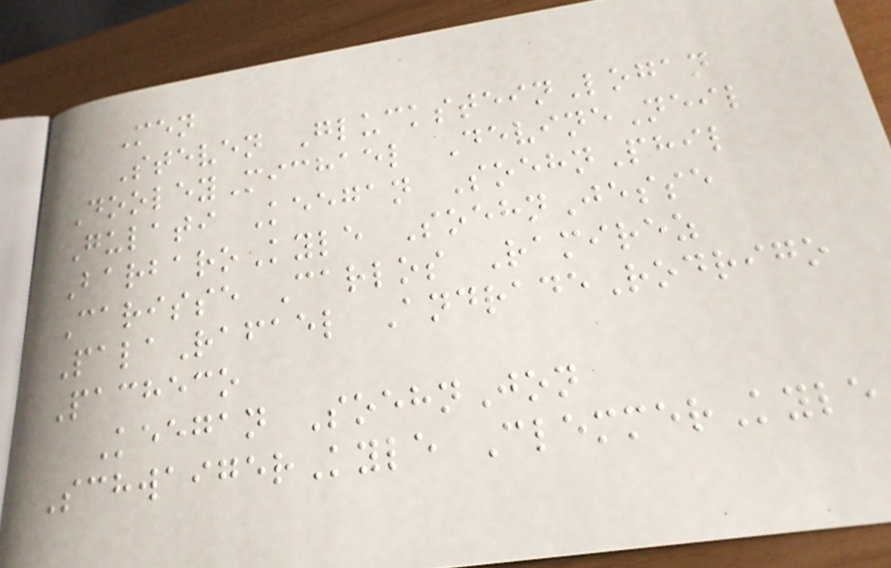Men
Steven GlucksteinLogan
DooleyMichael DevineNeil
Gulati Keegan SoehnPhil
BarbaroKyle SoehnJesse
Carisse Carlos Ramirez
PalaRafael AndradeRodrigo
Pacheco
Keegan SoehnJon
SchwaigerKyle ClemmerKyle
